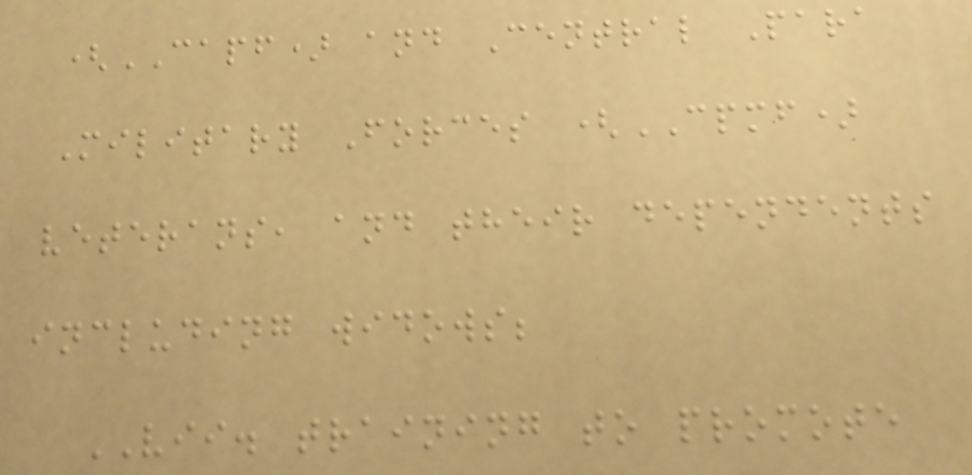(CAPF) and Central Para
Military Forces (CPMF)
veterans, and their dependents
including widows;
VII. training to promote
